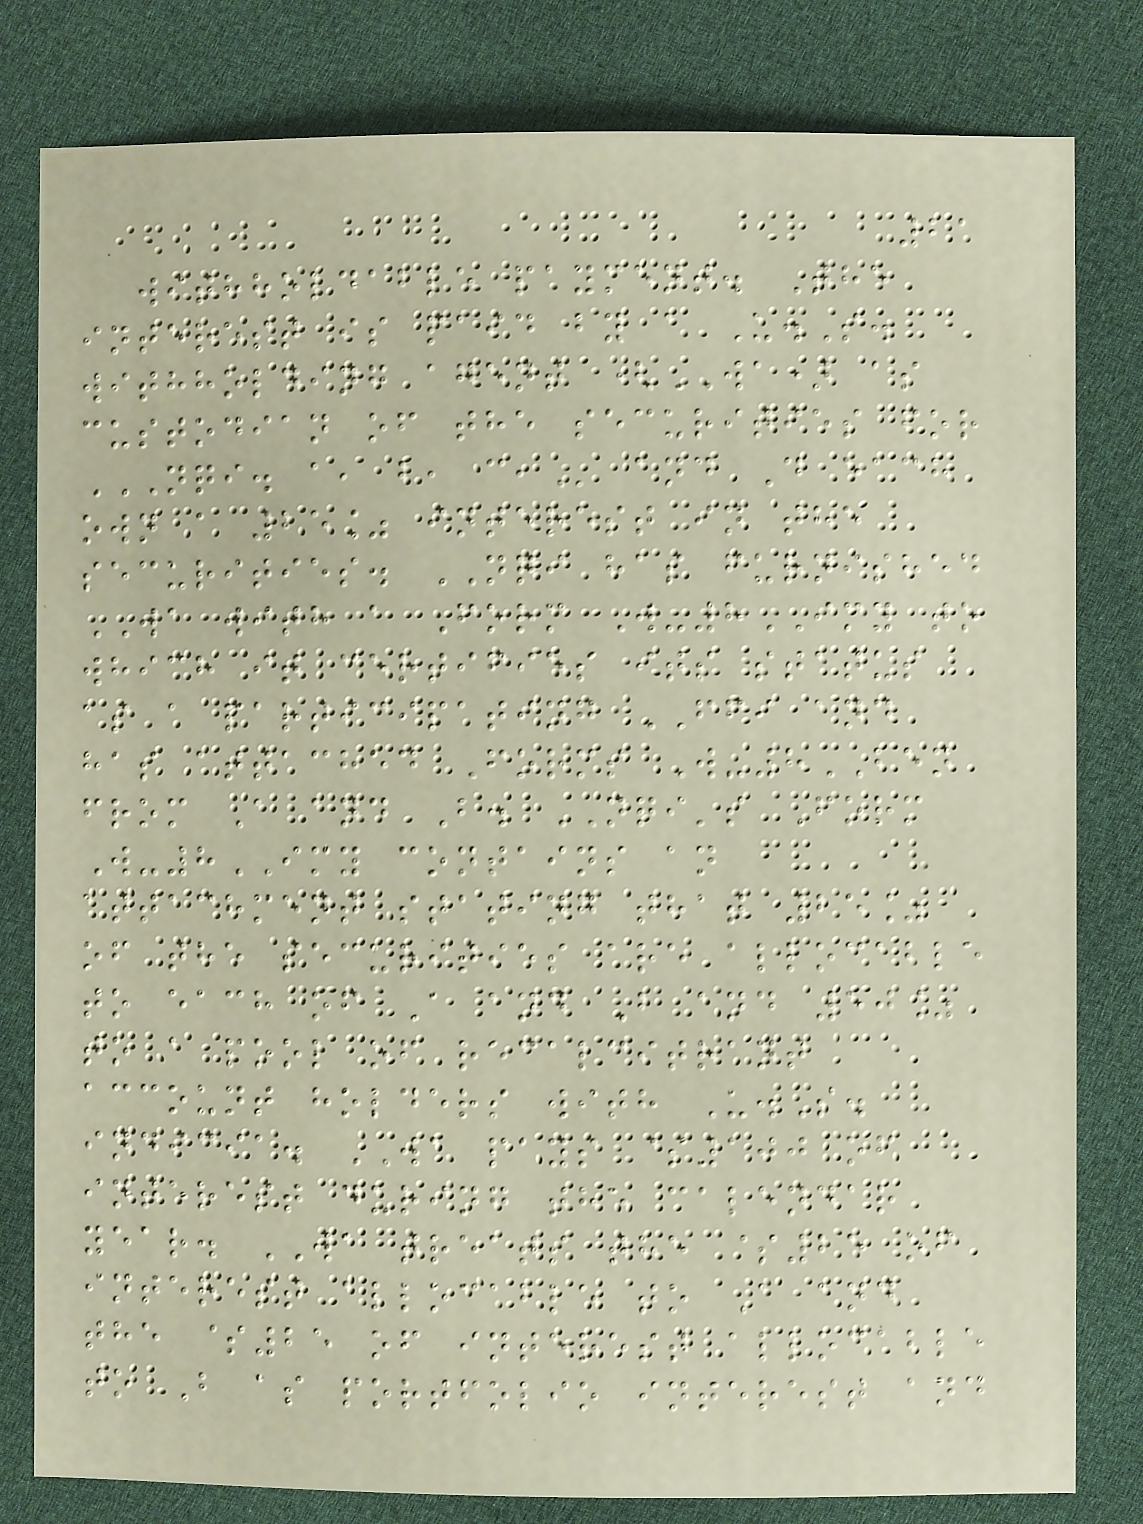21
withholdable payment. The
interest is paid by a U.S.
withholding agent (WA) as
custodian of the securities for
NQI. A, B, C, and D each
own a 25% interest in the
securities. NQI has furnished
WA with a Form W-8IMY to
which it certifies its status
as a participating FFI and
has attached Forms W-8BEN
from A and B. NQI's Form
W-8IMY contains an
attachment stating that 25%
of the securities are allocable
to each of A and B and 50%
to a pool of recalcitrant
account holders with U.S.
indicia. WA pays $100 of
interest during the calendar
year. WA treats the $25 of
interest allocable to A and
the $25 of interest allocable
to B as portfolio interest and
